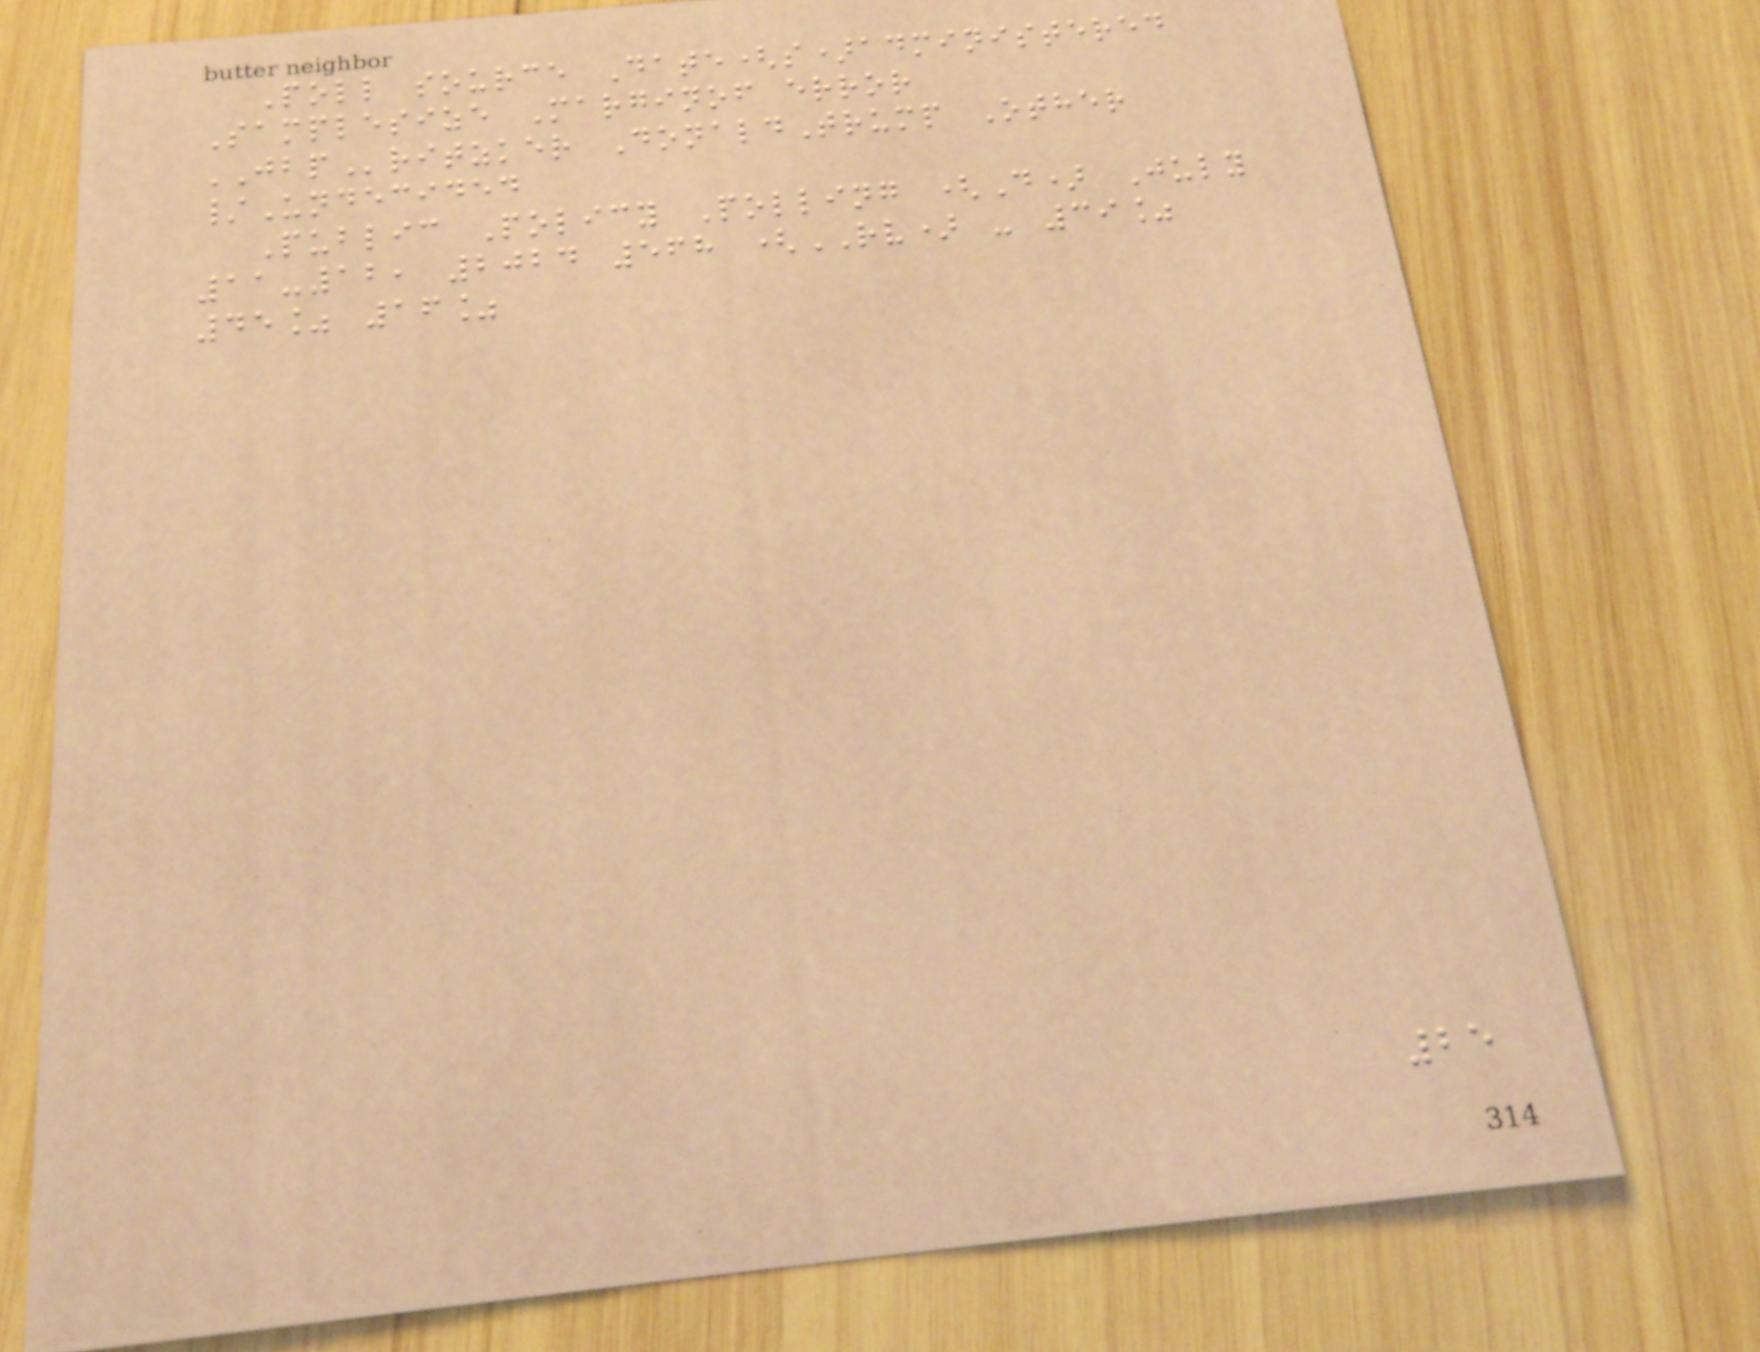Poll source Date(s)administered
Samplesize Marginof error
JBPritzker DonaldTrump Other
/Undecided
Public Policy Polling (D) July
11-12, 2024 568 (RV) - 39%
45% 16%
25
